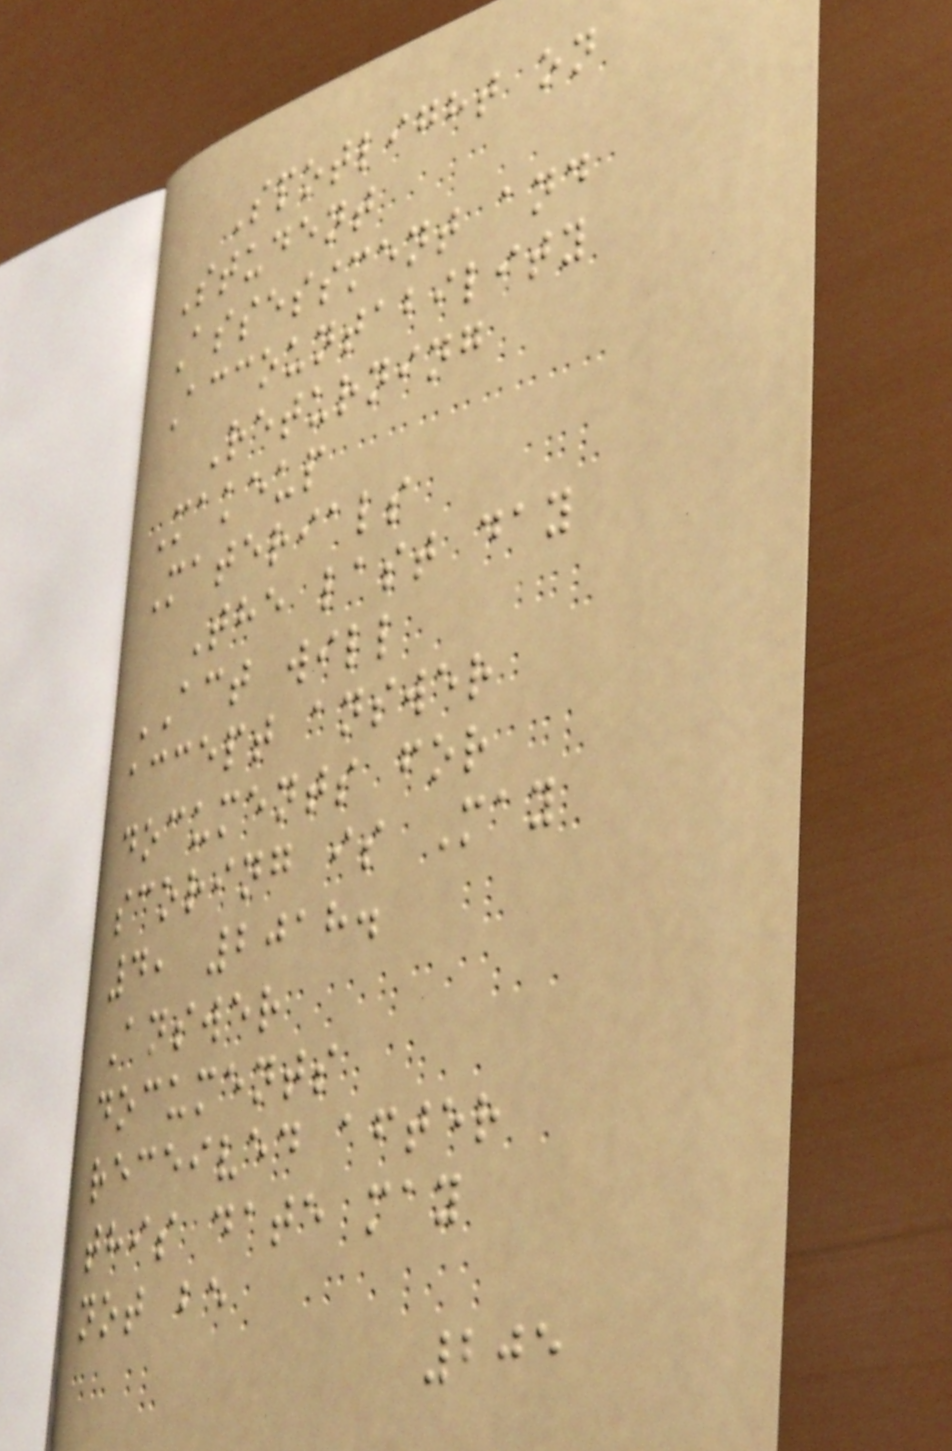Spotlight on
Student
Assessment and
Accountability
Returning
Makeup
Materials
The last day
ACT will
accept answer
documents for
scoring is May
4, 2018.
Answer
documents
received after
this date may
not be
205
